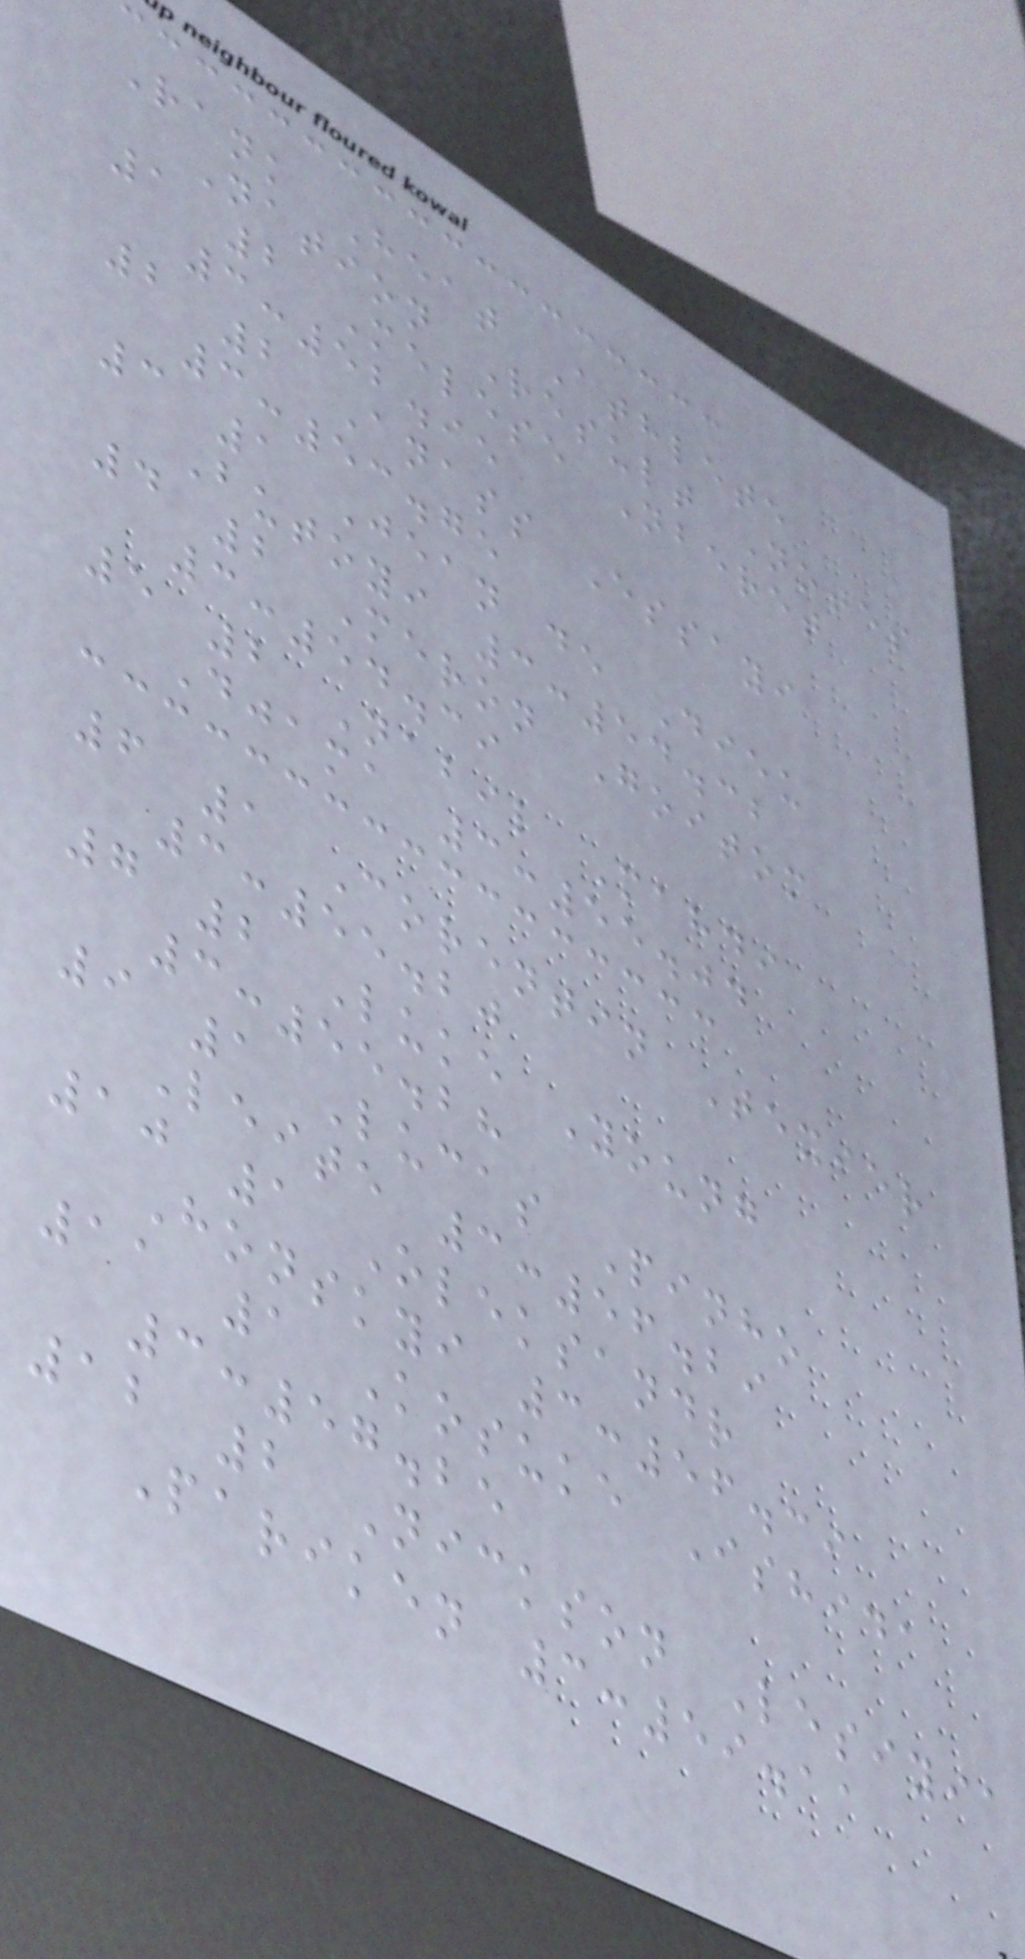Rank Heat Athlete
Nation Result Notes
1 2 Melese Nberet
3:52.95
2 2 Anass Essayi
3:53.75
3 1 Jean de Dieu
Butoyi 3:54.32
4 2 Meron Goitom
3:54.39
5 2 Nabil Mahdi
Djama 3:55.04
6 1 Corentin Texier
3:55.20
7 2 Luke Young
3:55.28
9 1 Lucas Pinho
Leite 3:56.29
10 1 Oleksandr
Honskyi 3:56.39
11 1 Kosuke Ishida
3:57.25
12 2 Nickson Lesiyia
Pariken 3:59.11
